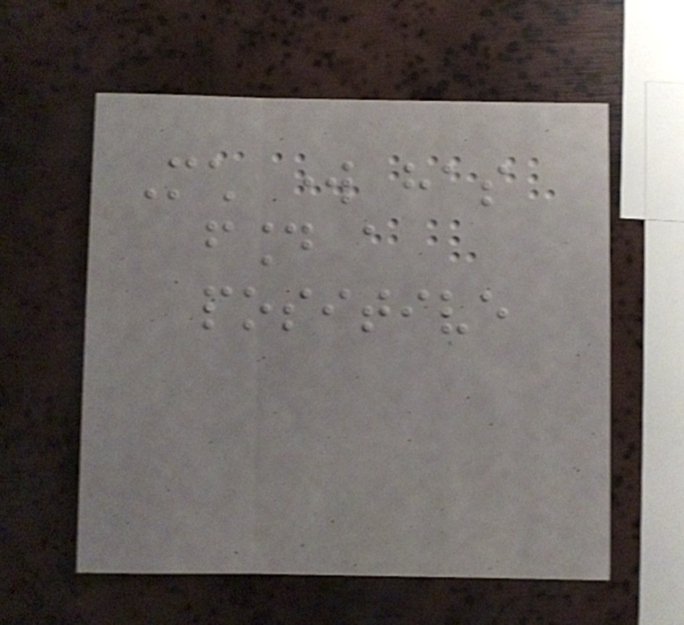Much work has
found a
positive
